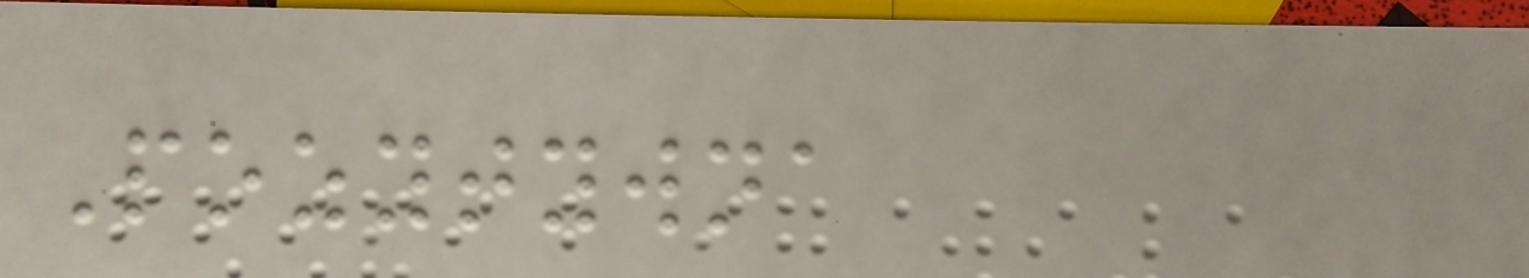Pozytywna
